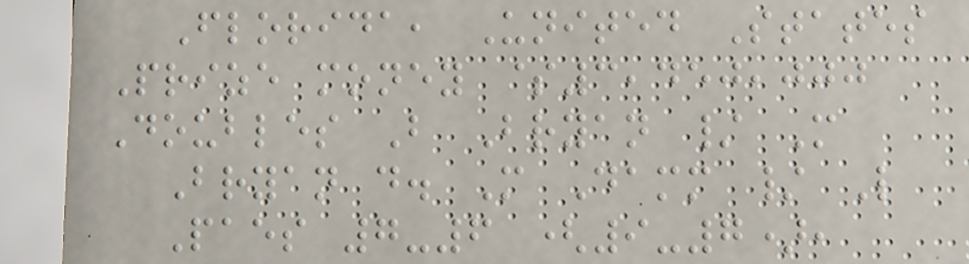Florida, United States
Prize money $3,450,000
Doubles B Bryan / M
Bryan d. M Damm / L
Paes 7-6 (9-7),
